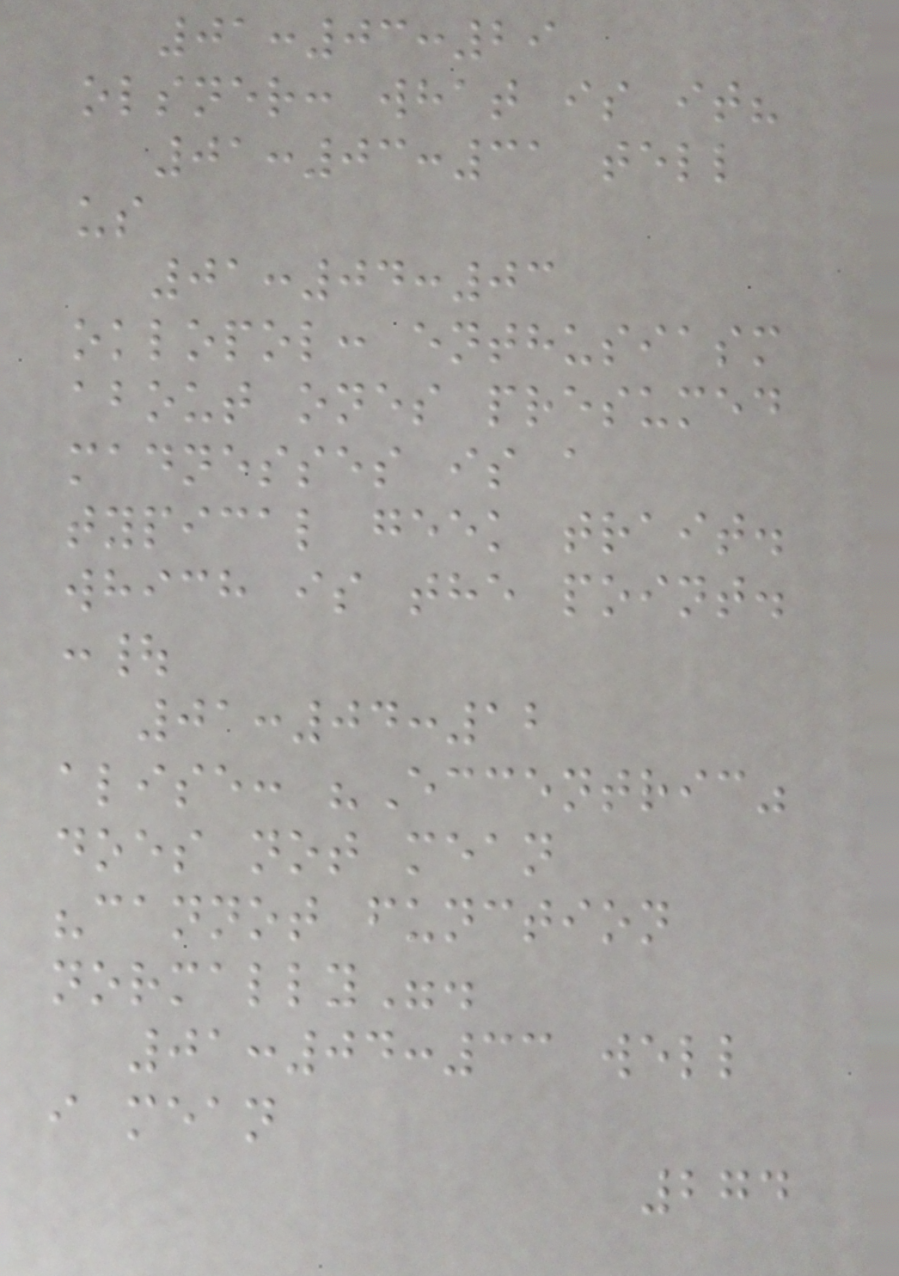01:03:29
olsner: what is it?
01:03:31 tell
us
01:04:03
oklopol: enthusiasm
about ones presumed
madnesses is a
typical geek trait.
which is the point.
:|
01:04:12
alise: "Eccentric"
does not mean
"cannot function
normally".
01:04:33 well
i mean
274
